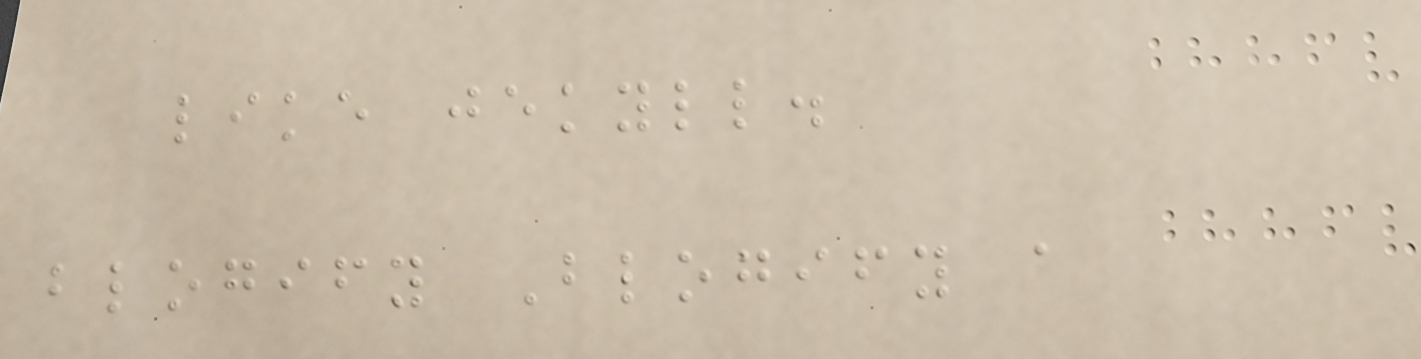like jekyll.
blogify Blogify a
